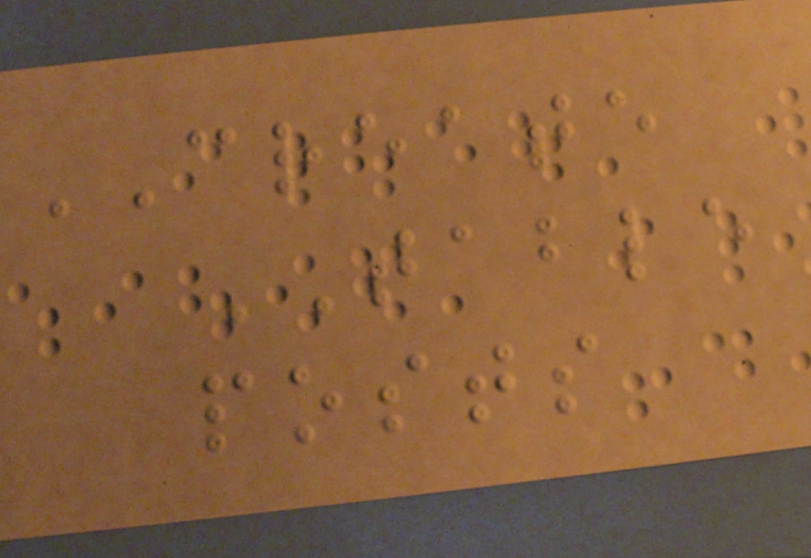CREATE
TABLE
posts
